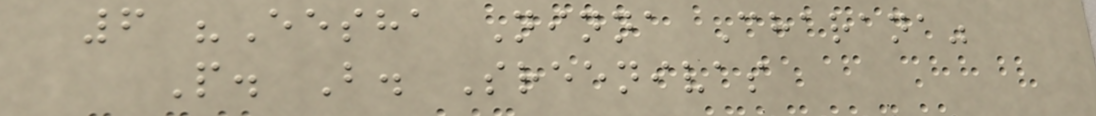6 "Eesha Ninna Charana"
P. B. Sreenivas
